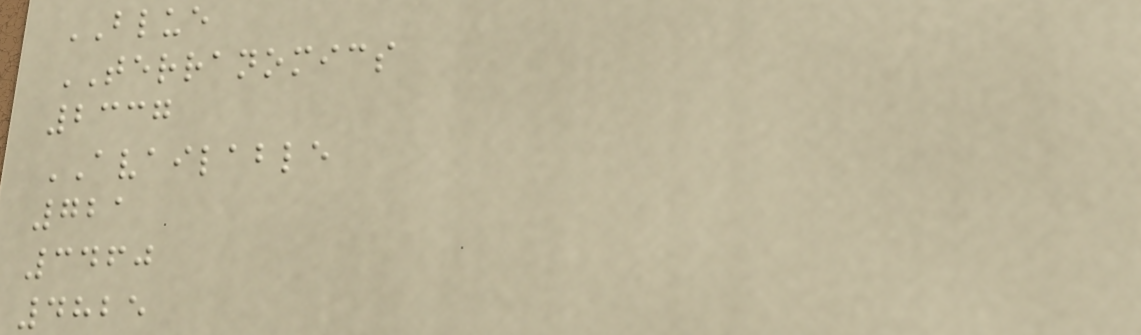BLUE
TERRANOMICS
2337
AVAILABLE
721
3460
4825
